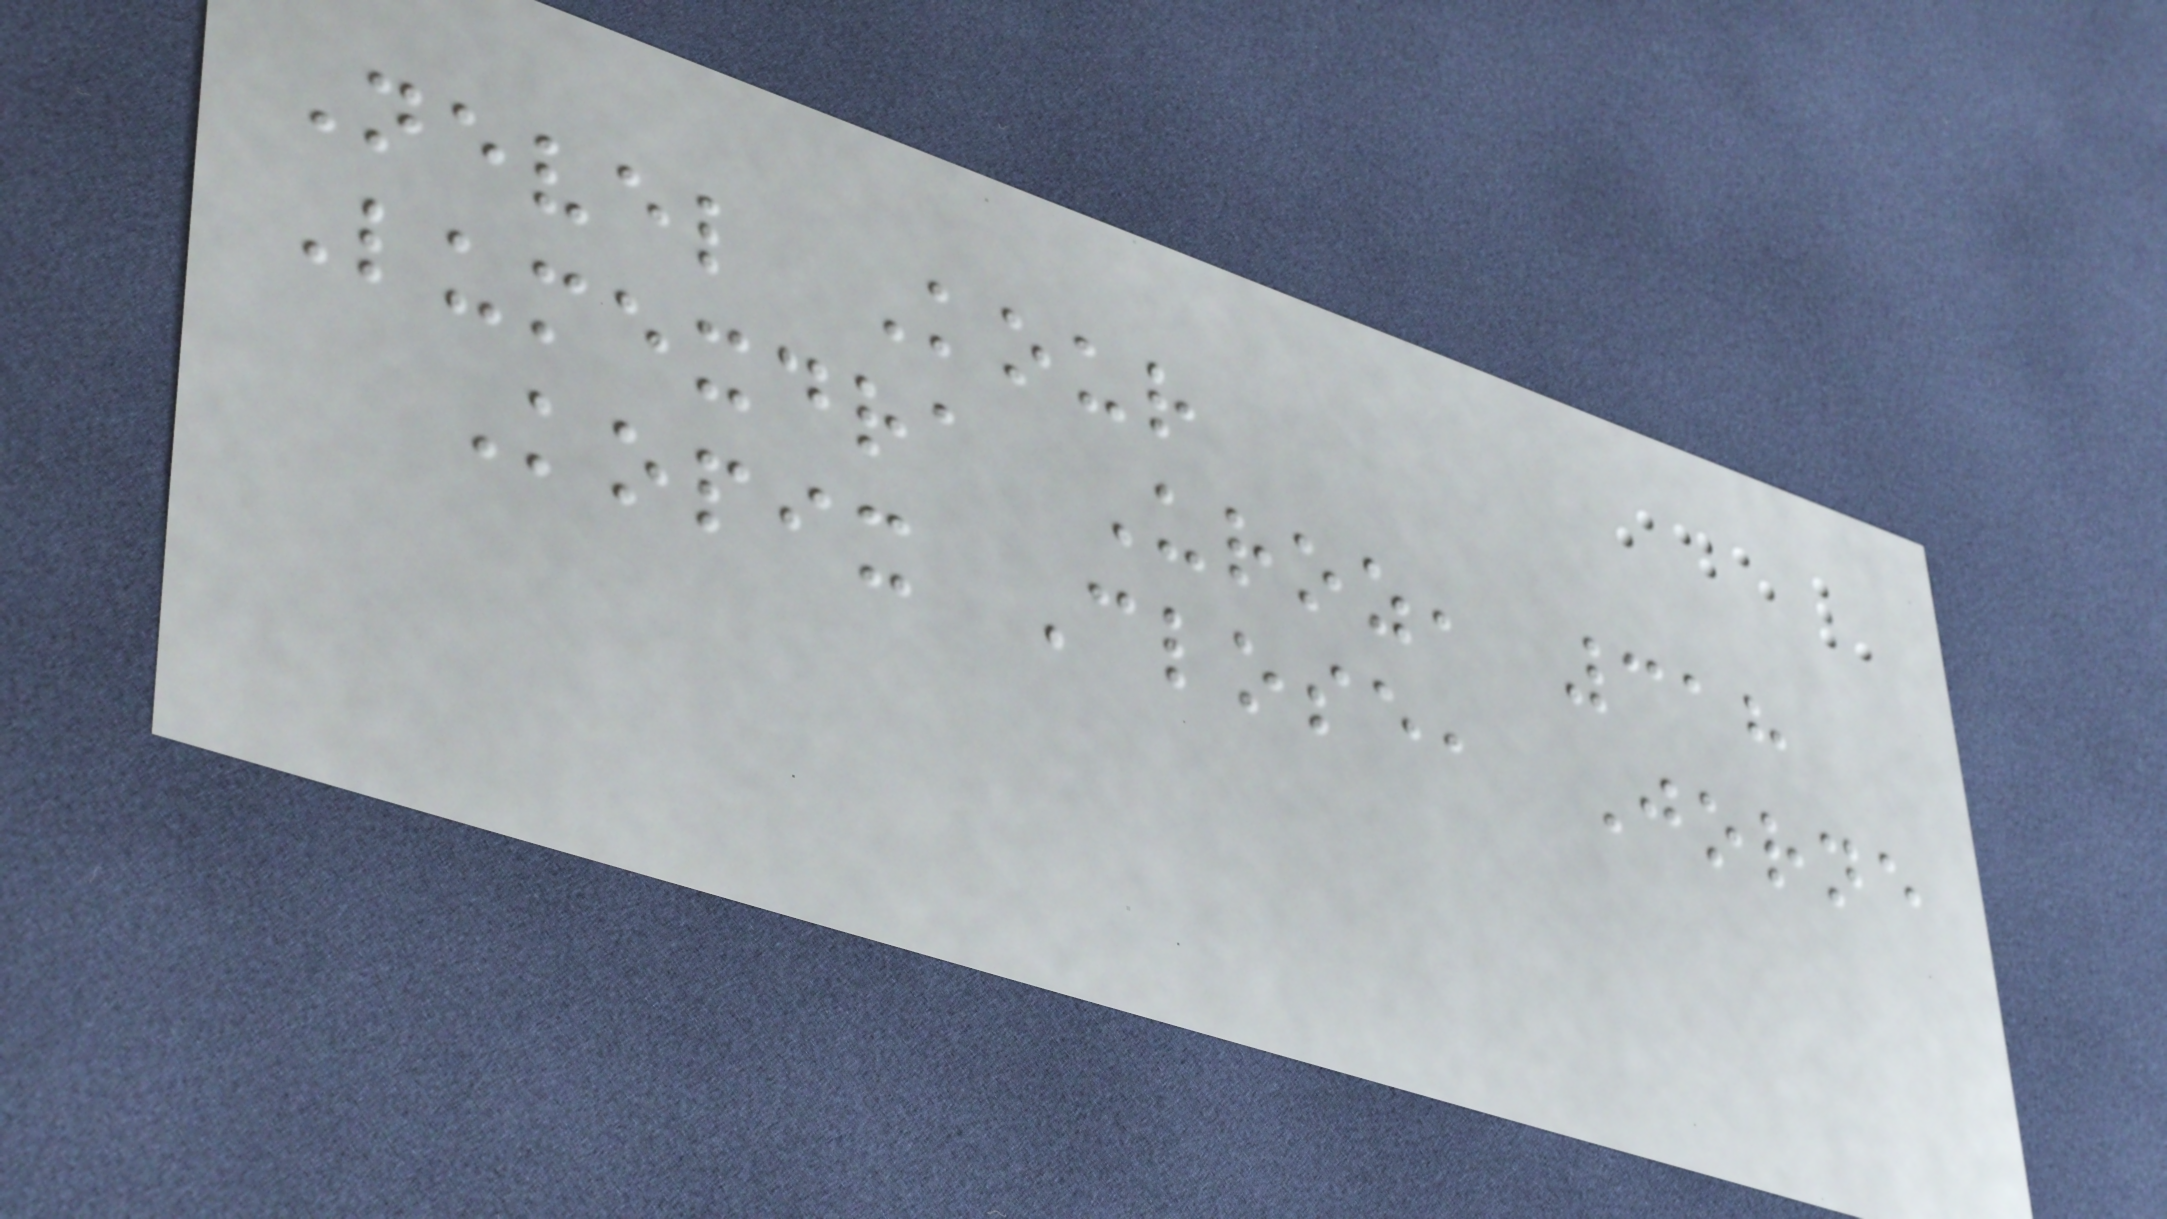Nevel Kour
Lumexdra Uroz, 318
Kopix Close, Jorne
